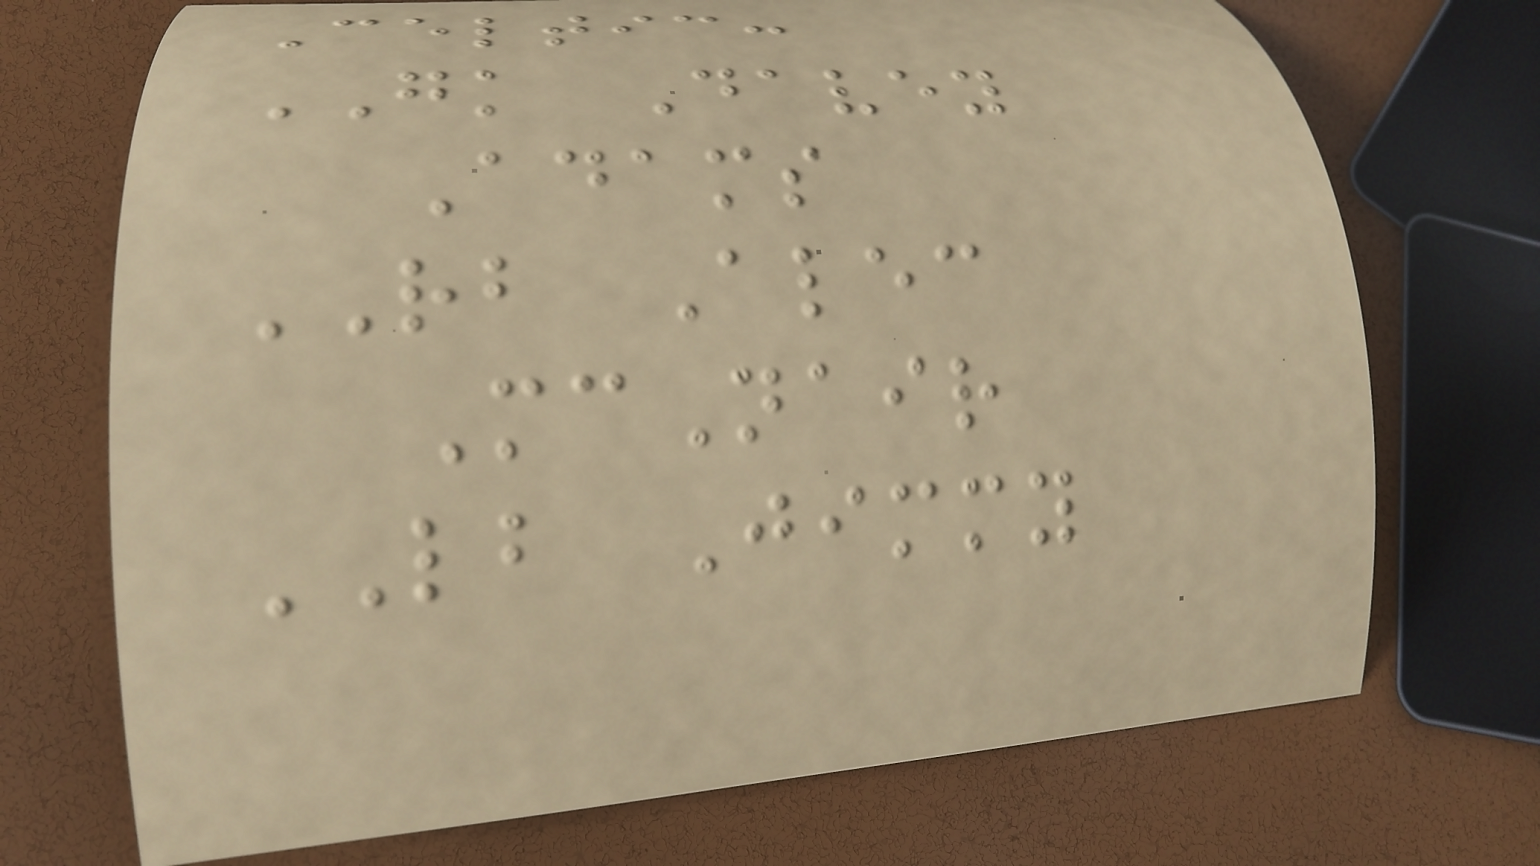Celtic:
GK Davey
Adams
RB Alec
McNair
LB Jimmy
